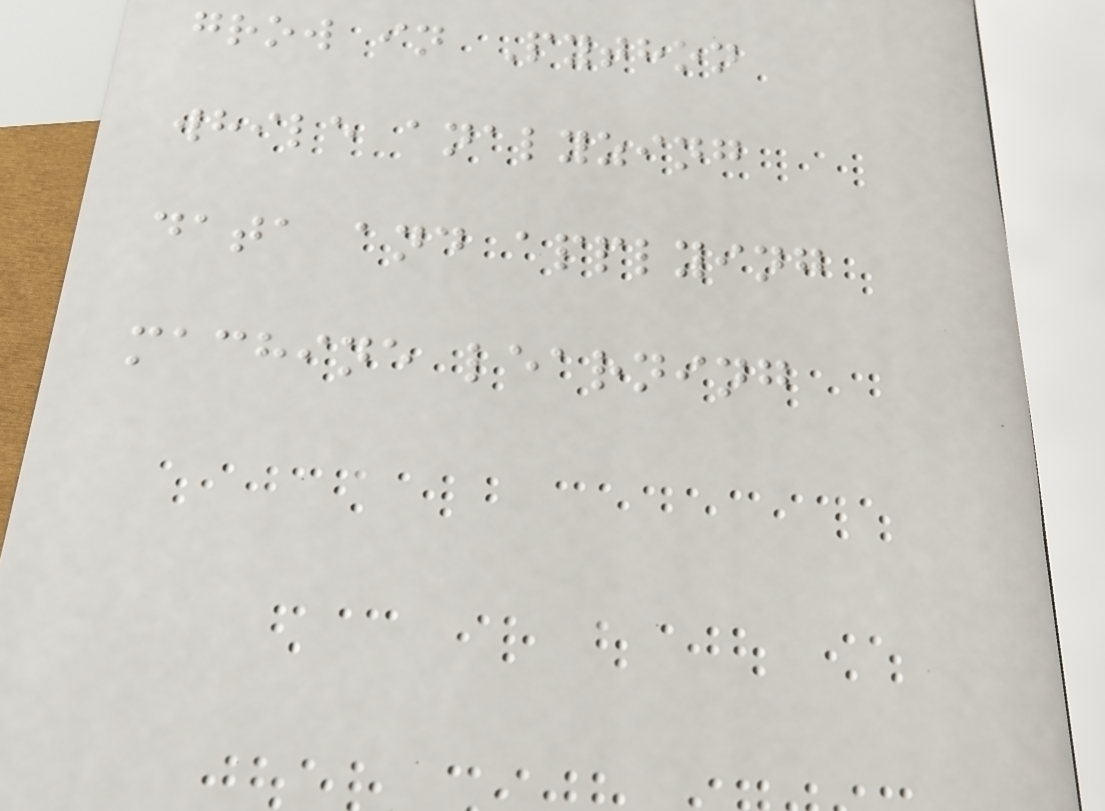grow in Python
while analyzing
data and applying
machine learning
